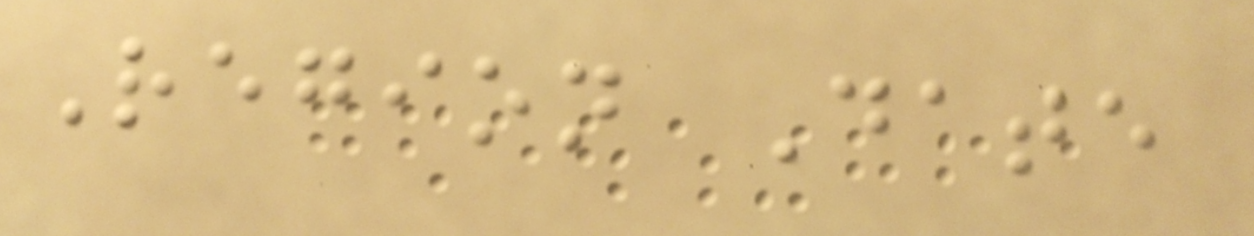Region Date
